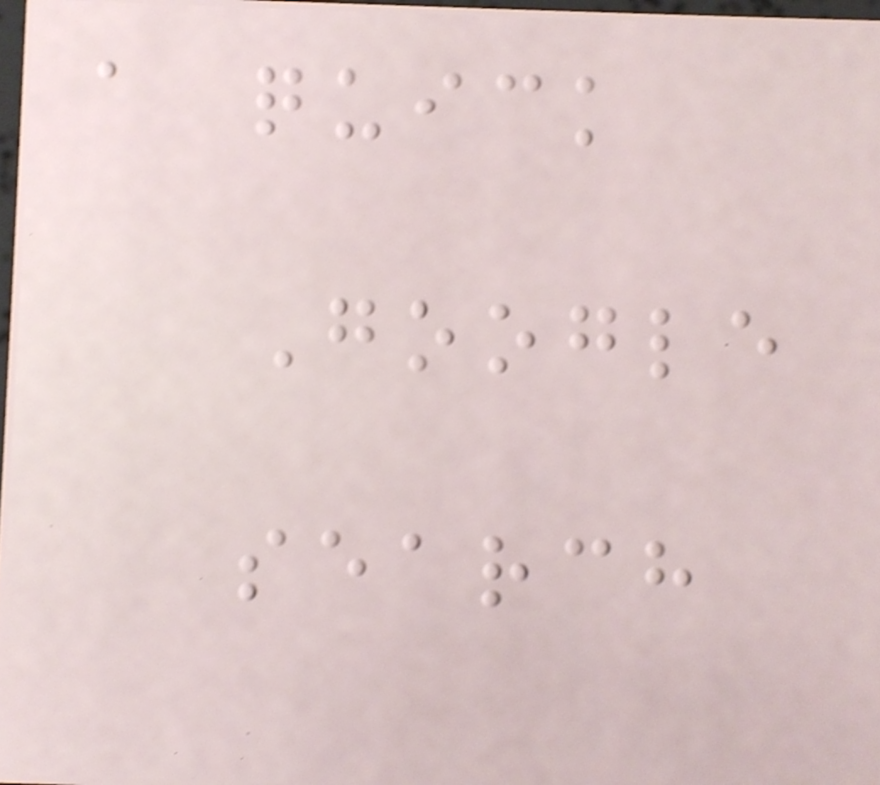a quick
Google
search
